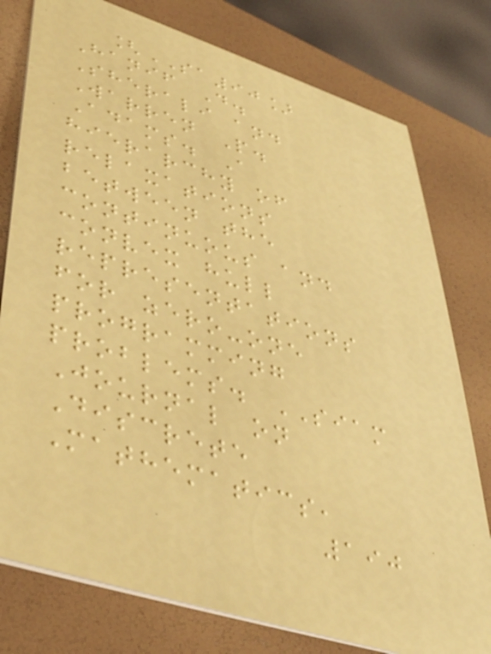[SA90]
Hanif D.
Sherali and
Warren P.
Adams. A
hierarchy of
relaxations
between the
continuous and
convex hull
representations
for zero-one
programming
problems. SIAM
Journal on
Discrete
Mathematics,
190
